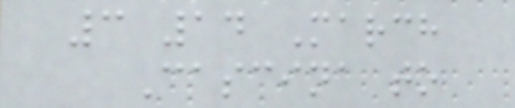3 14 March
Cascina to
